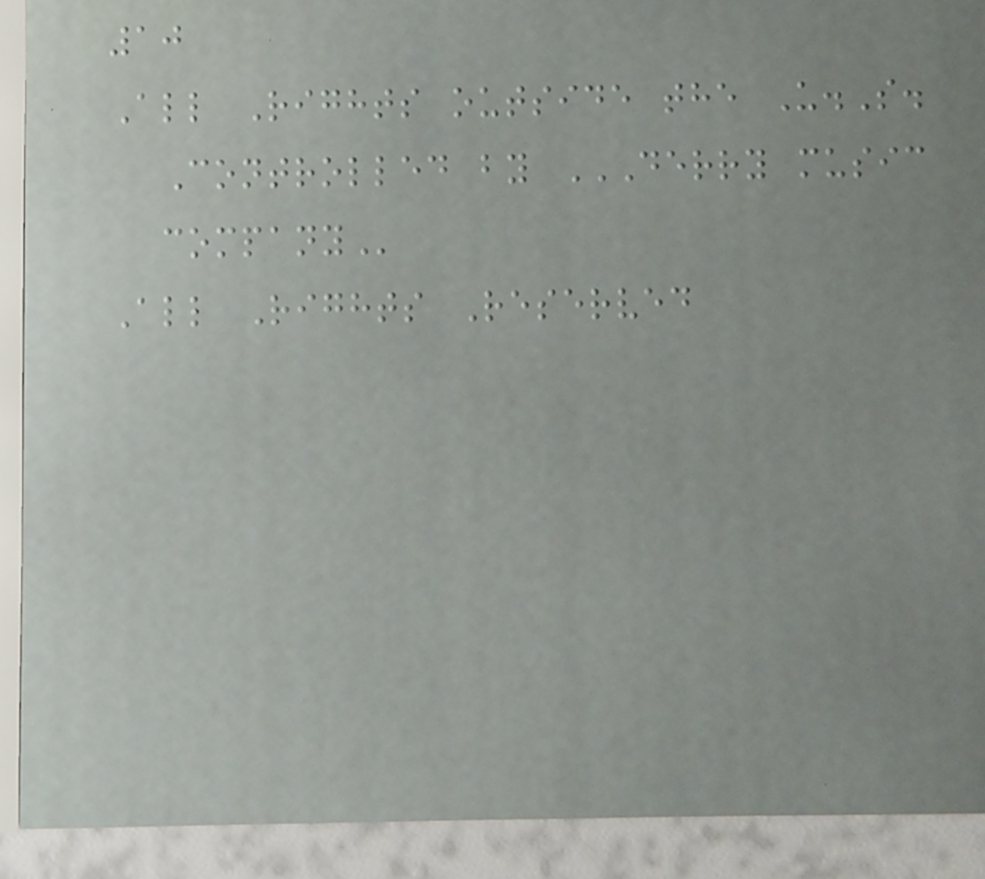10
All Rights outside the U.S.
Controlled by DERRY MUSIC
COMPANY
All Rights Reserved
